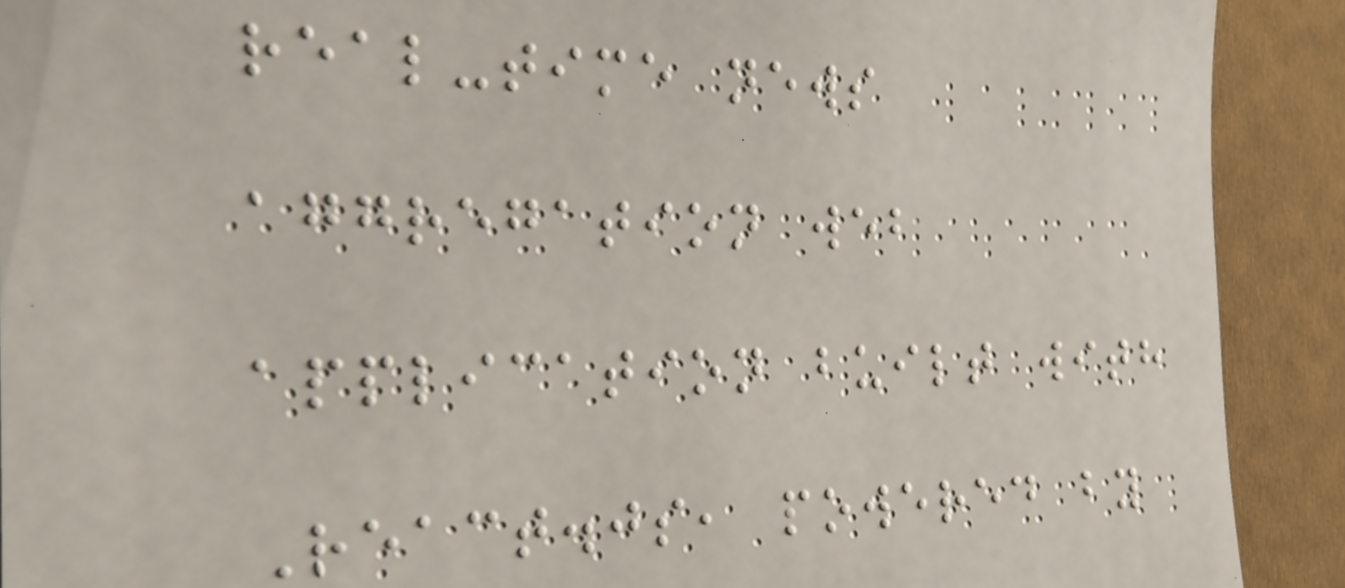real-time news
aggregation web
application built with
React.js, powered by
